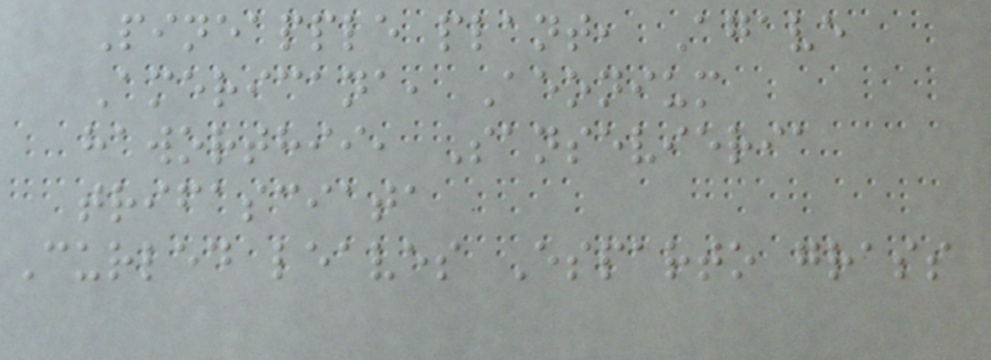Pineapple plant, Agave
Americana, Aeonium
haworthii, Sansevieria
trifasciata
Curled leaves Esparto grass
